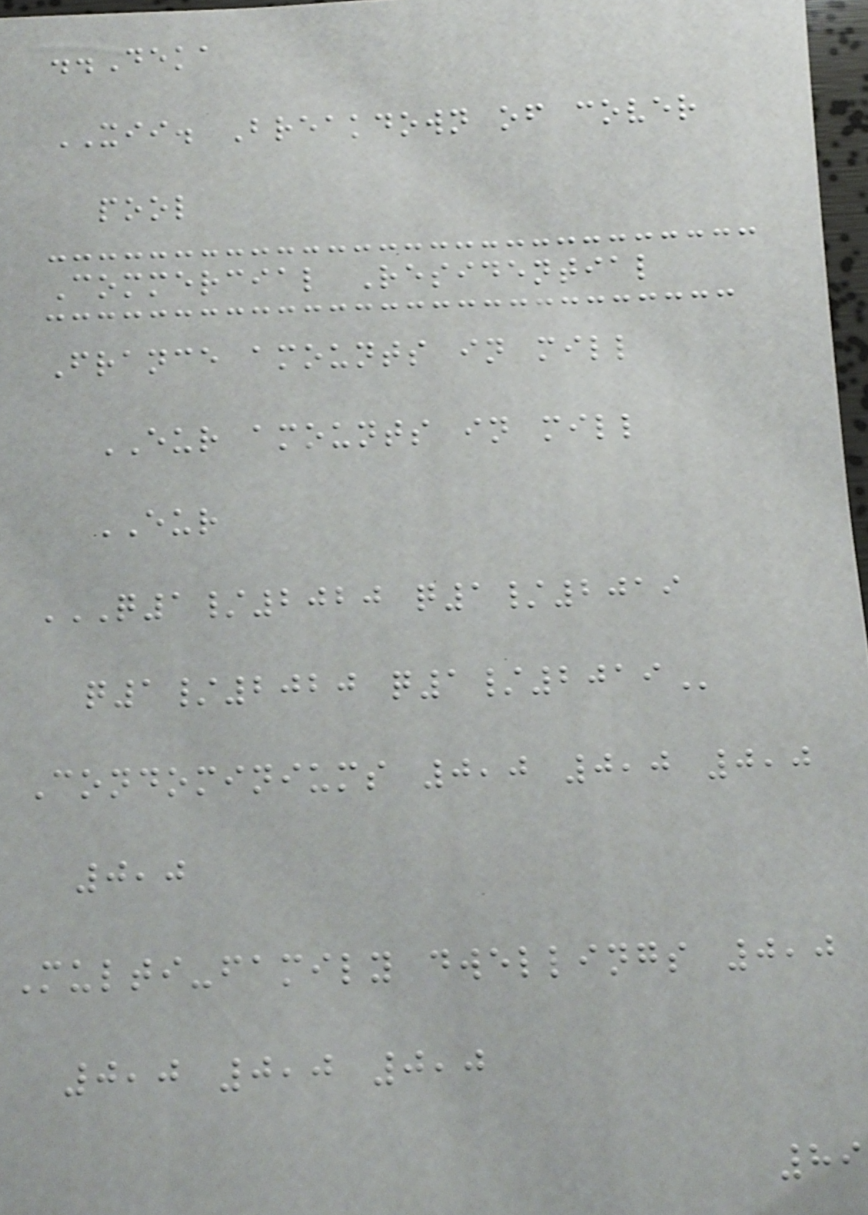..Deka
XII. Breakdown of cover
pool
Commercial Residential
France amounts in mill
EUR amounts in mill
EUR
Q1/2020 Q1/2019
Q1/2020 Q1/2019
Condominiums 0,0 0,0 0,0
0,0
Multi-family dwellings 0,0
0,0 0,0 0,0
89
